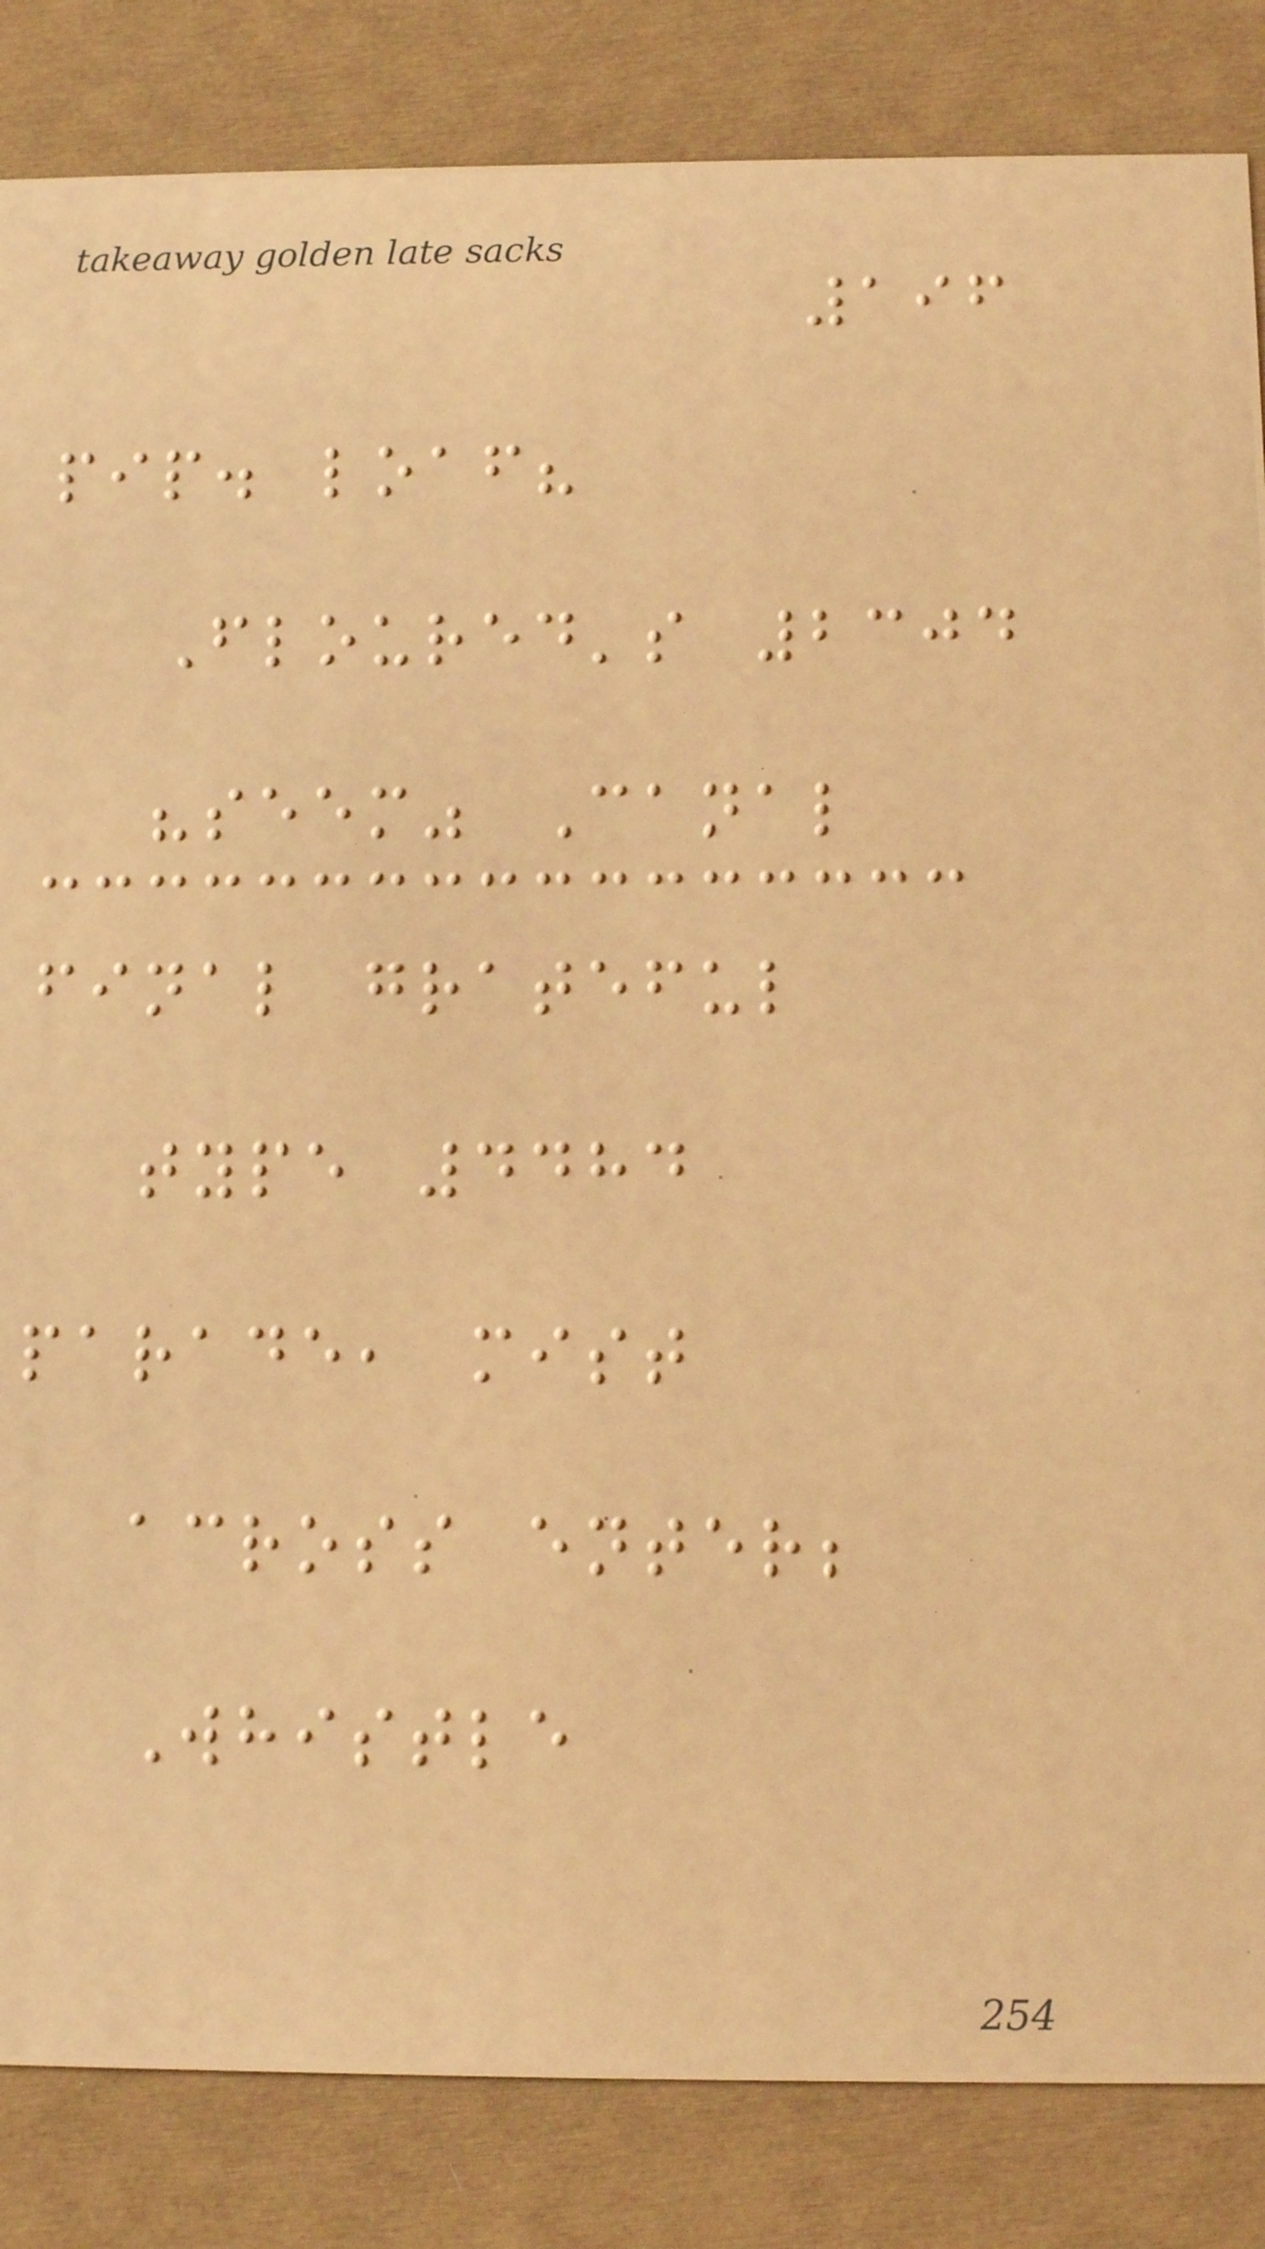196
pip. loaf?
Floured's 2304
"seem" Canal
final grateful
type 4484
parade, mist
across enter;
Whistle
